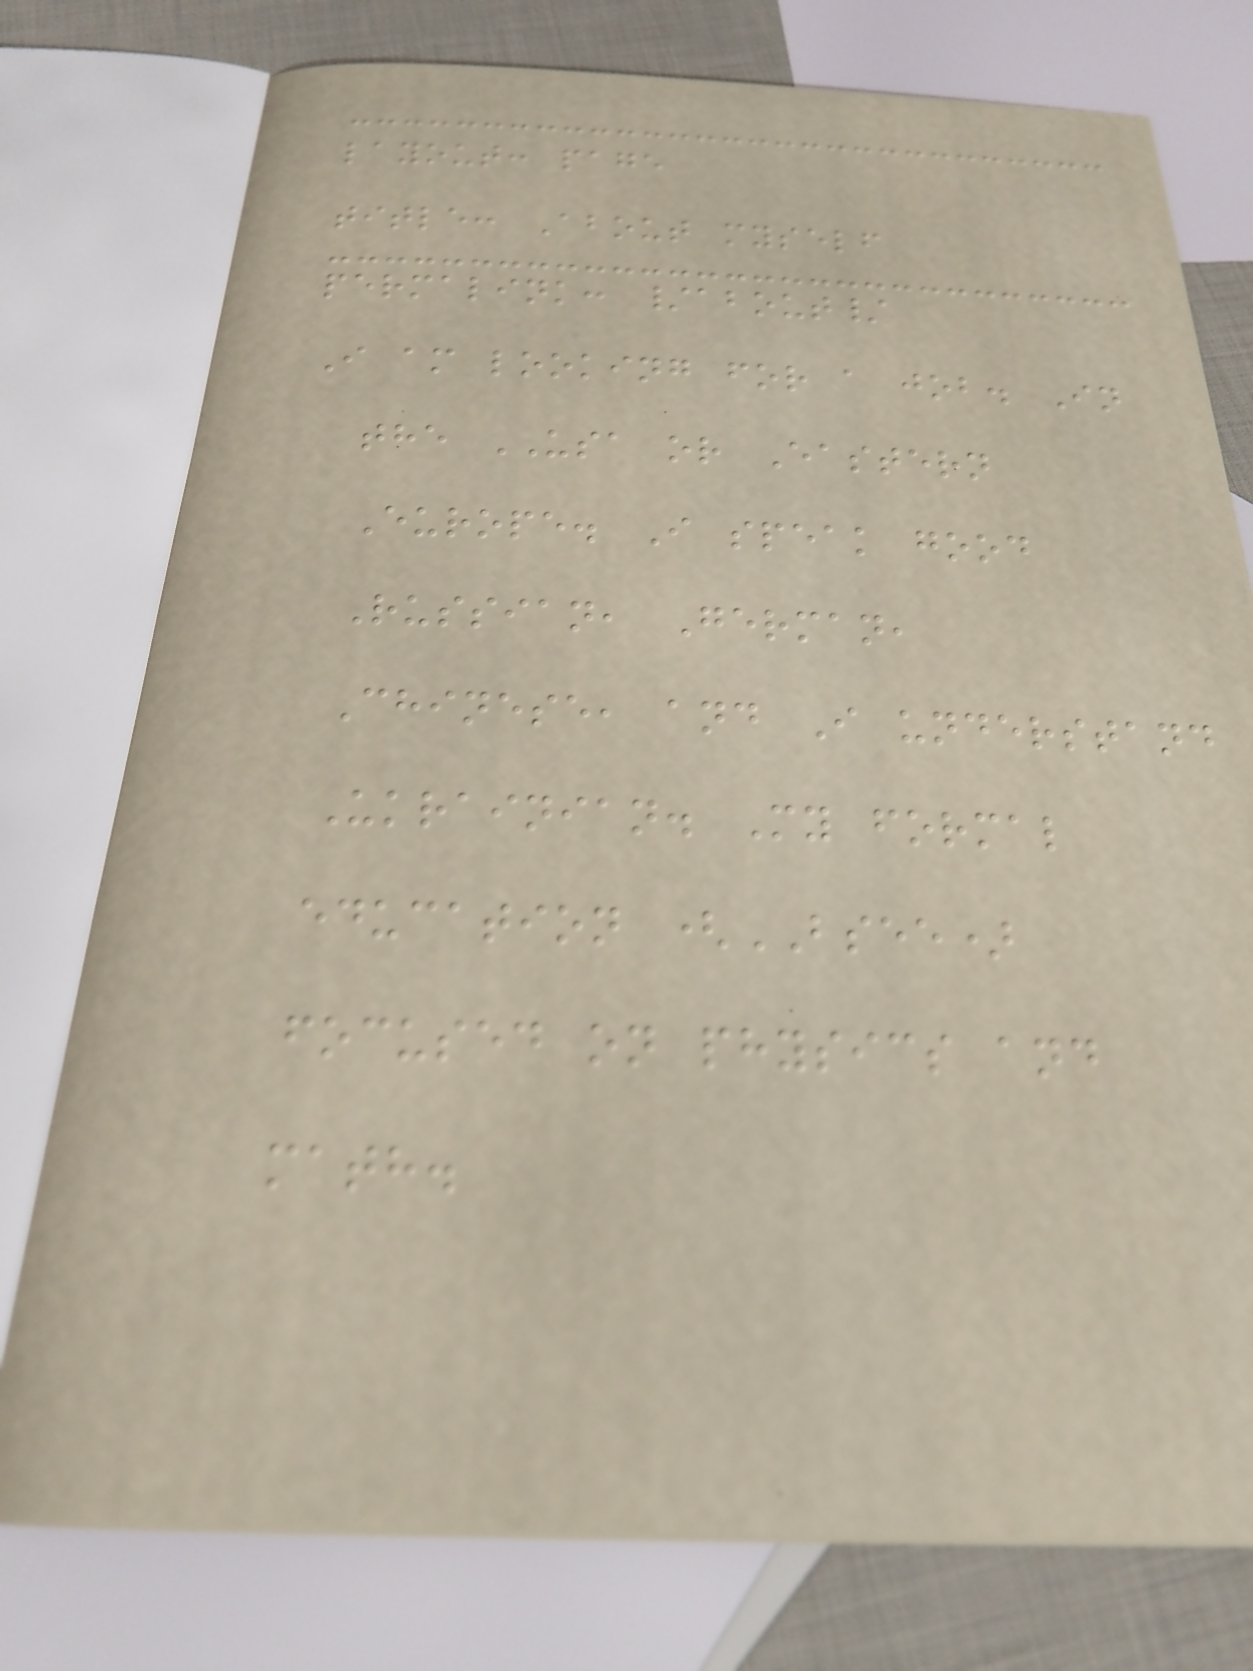layout: page
title: About myself
permalink: /about/
I am looking for a job. In
the USA or Eastern
Europe. I speak good
Russian, German,
Chinese, and I understand
Ukrainian. My formal
education (BSEE)
focused on physics and
math.
